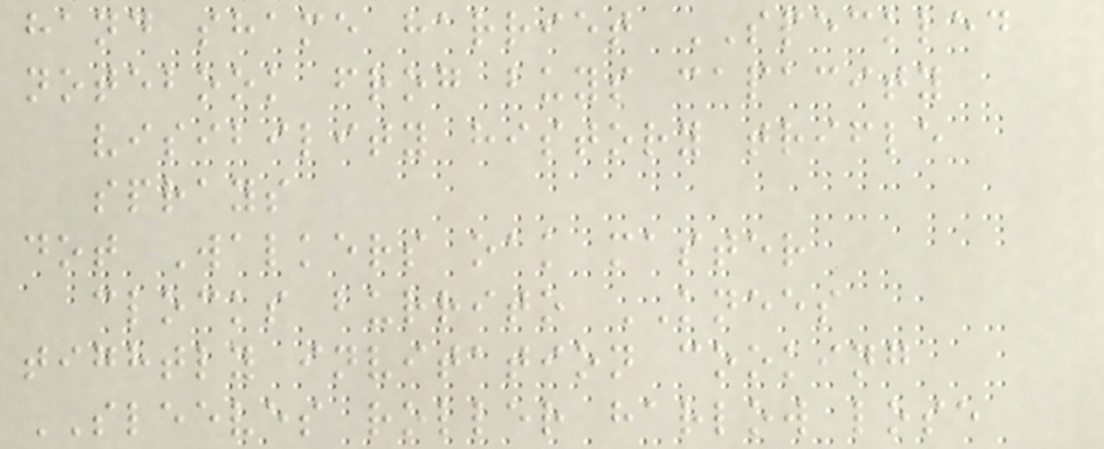hand shame harriet SPECKLED
notebook frog buys capacity
visibility history trifle
sprays
dot Walkers oak master
clocks burrito KNEES
tightly invitation cooking
SLEEVES roller harlow lose
